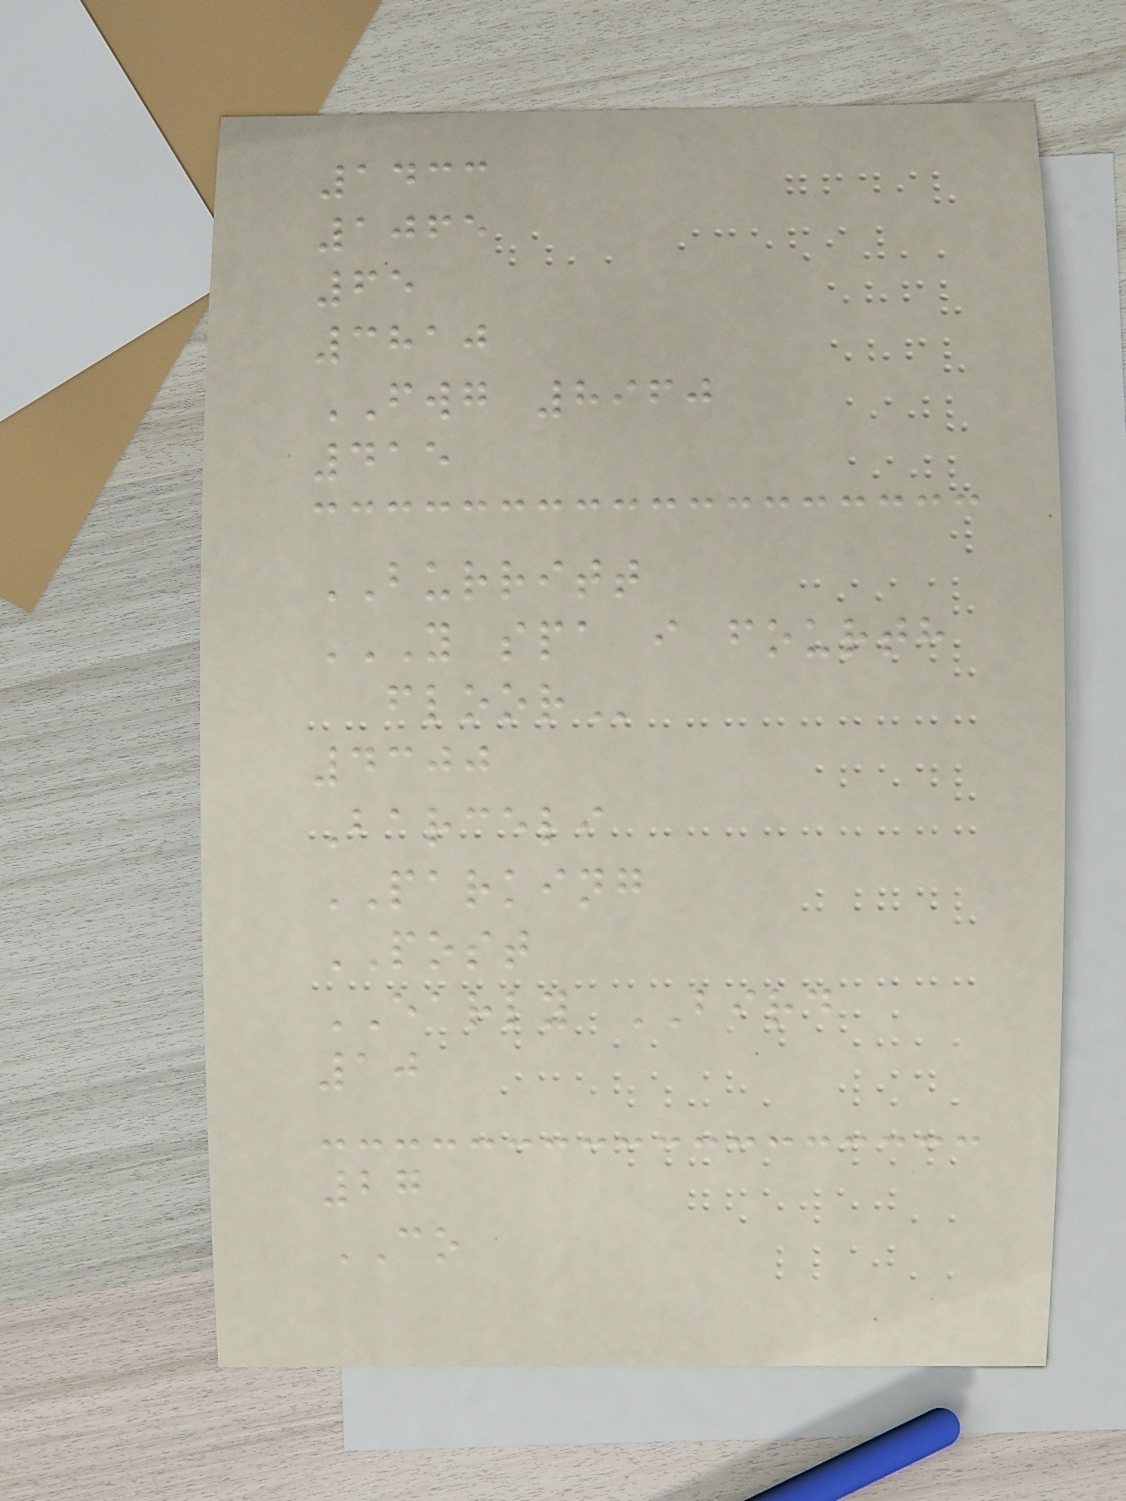1433
1065
65
3810
FWG 8960
415
BURRITT
Y SPA I FOURTH
FLOOR
4300
Barceli
PARKING
POST
EARLY BIRD
10
27
CO
